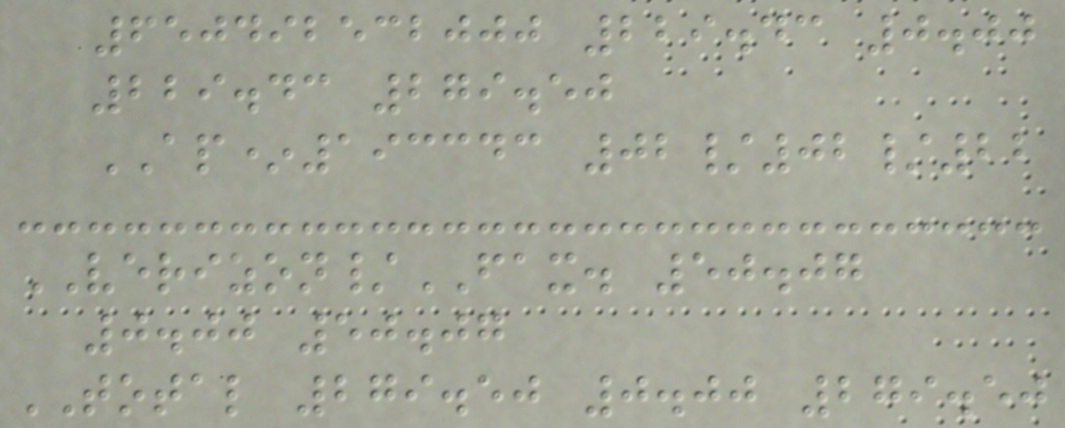650492532000 229.43 0.00
229.43 279.50
AP*193343 02/02/22
VERIZON/FAX. 50.07
0.00 50.07
TOTAL 279.50 0.00 279.50
